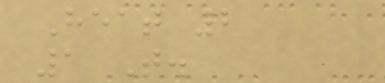Heat 2
1 T.
